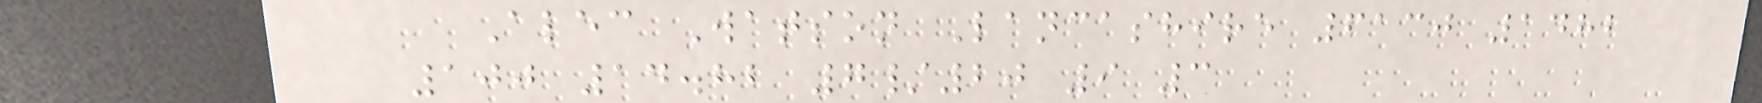Alec Watson Lancashire 6130 1482
100 14.82 7/20 9 3
